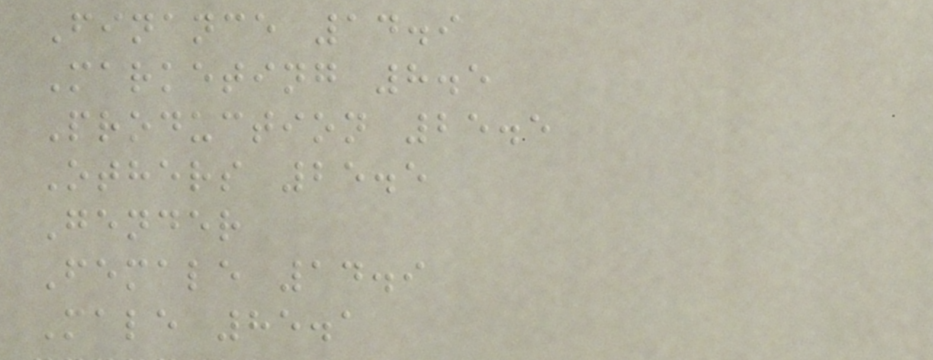Finance 14.9
Marketing 8.5
Production 25.5
Others 25.5
Gender
Female 14.9
Male 85.1
